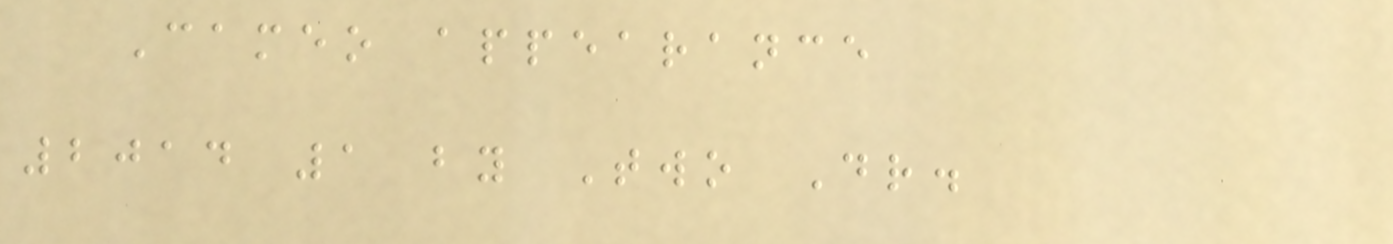Cameo appearance
2014 1 by Two Dr.
